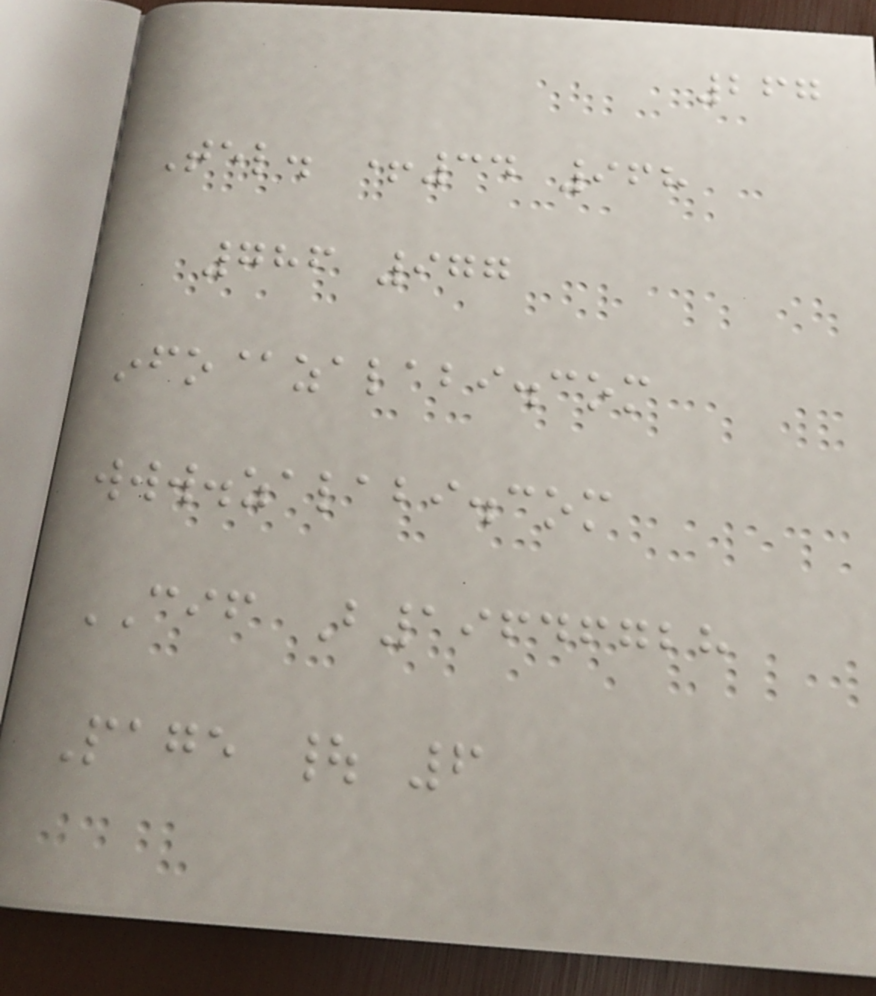267
Tel. +34 968
786 977
info@zalabi.com
www.zalabi.com
CIF B19646728
Page | 6
